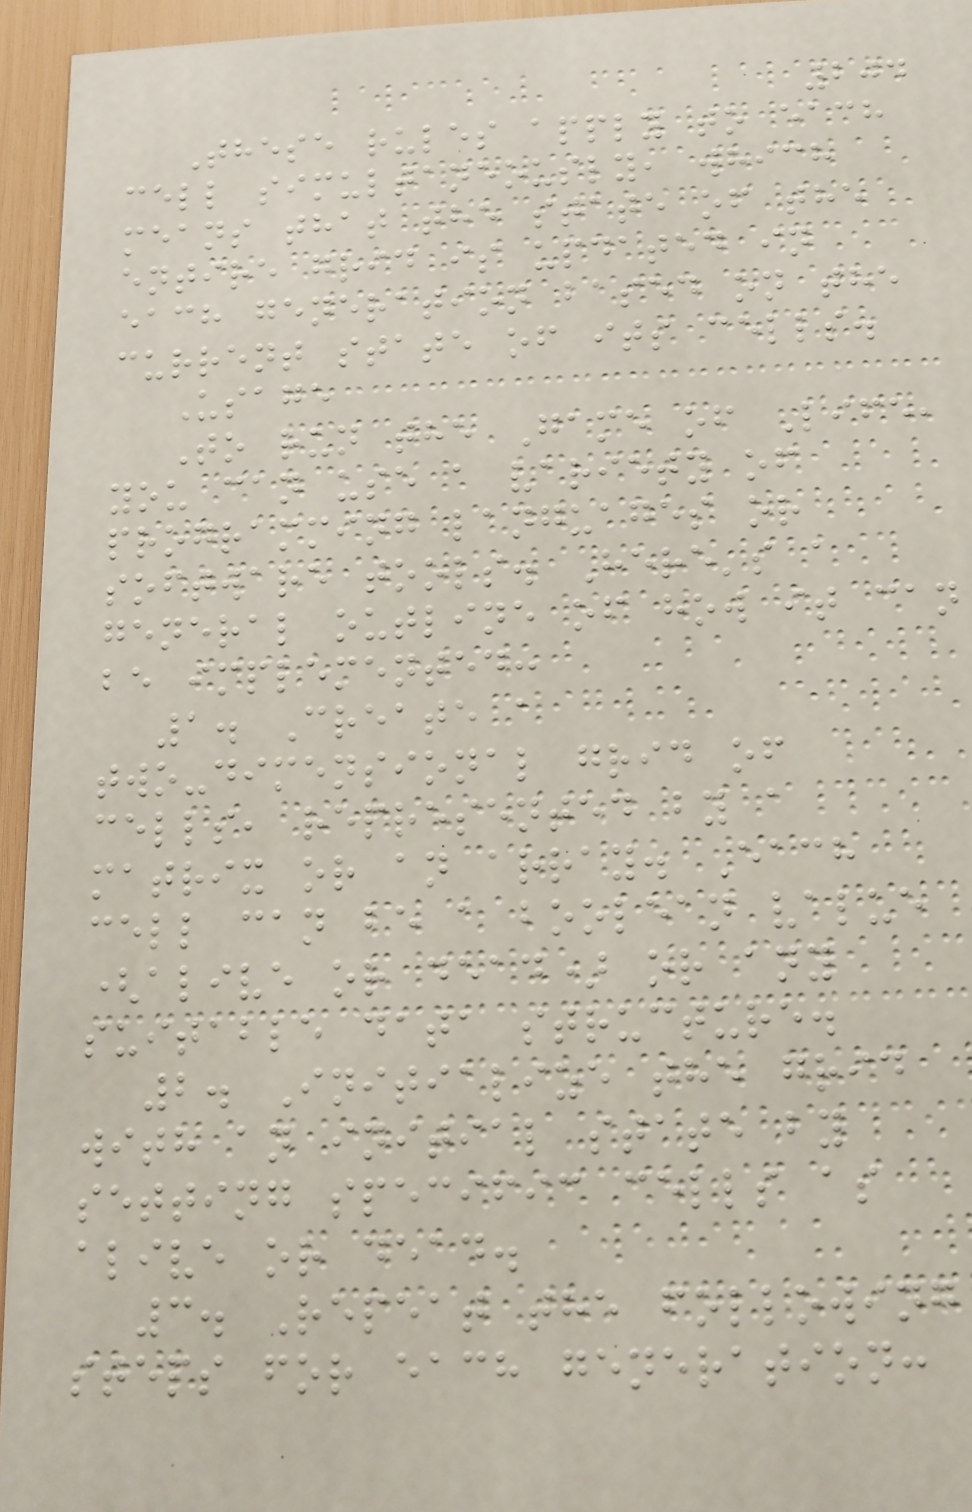204
These rules apply to each
cell simultaneously, which
means that the state of the
entire grid is updated in
each generation based on the
current state of its cells.
Usage
To run the Game of Life,
you can use a variety of
programming languages or
software tools. Here's a
general outline of how it can
be implemented:
1. Create a
two-dimensional grid of
cells, represented by a
matrix or an array. Each
cell can be a boolean value
(alive or dead) or any
suitable data structure.
2. Initialize the grid
with an initial state by
setting specific cells as
alive or dead.
3. Repeat the following
steps for each generation:
